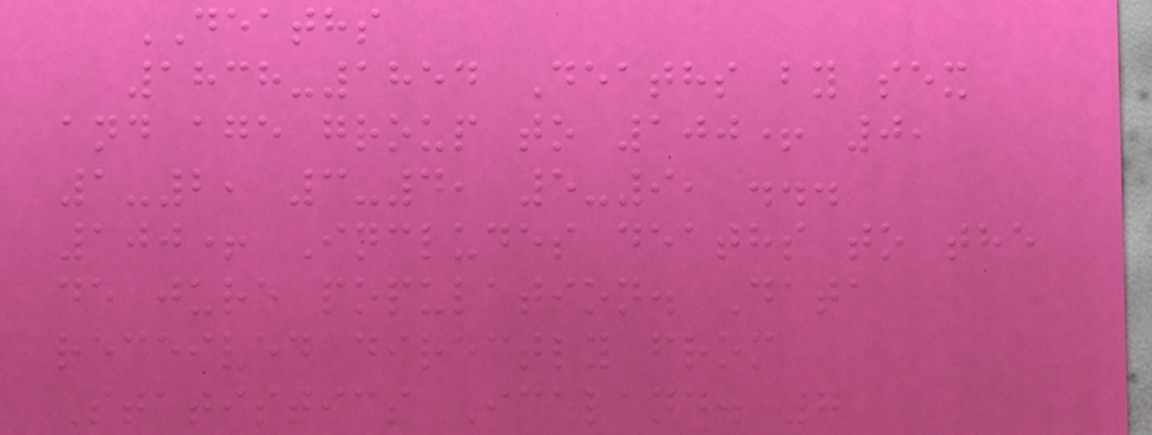DEATHS
1838-1854 Deaths by sex
and age group to 100+ 0,
1-2, 3-4, 5-9, ...
100+ Includes deaths to the
de jure population. Data
received directly from
Statistics Iceland. 7
